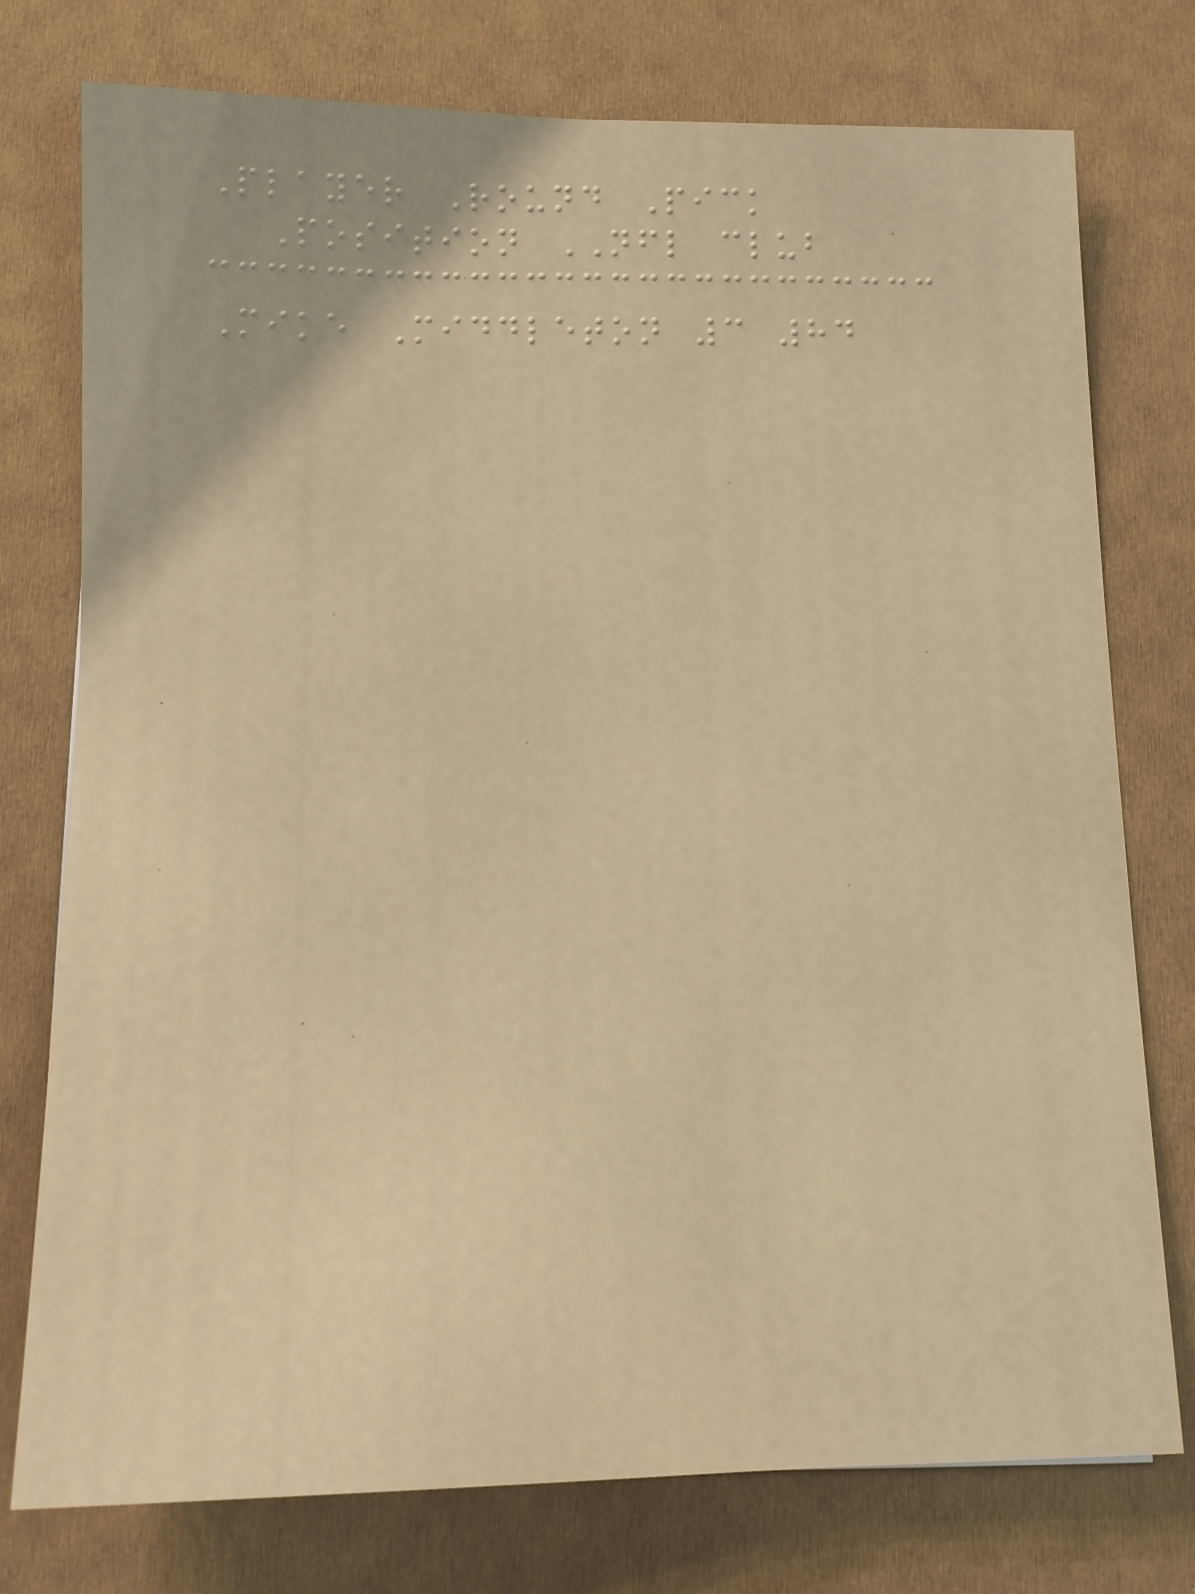Player Round Pick
Position NFL club
Mike Middleton 3 84
